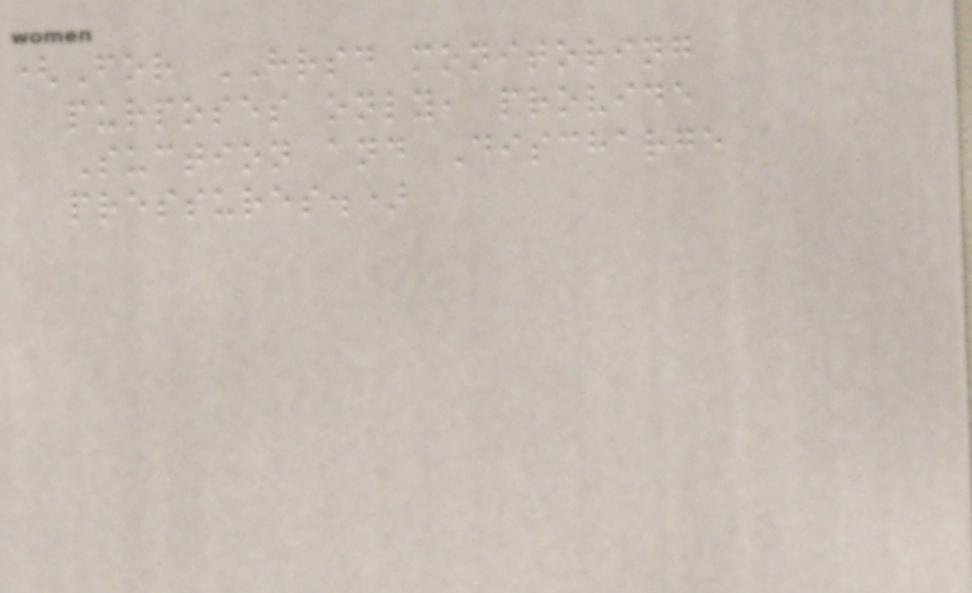(For HRSD monitoring
purposes only, provide
Suction and Discharge
pressures.)
